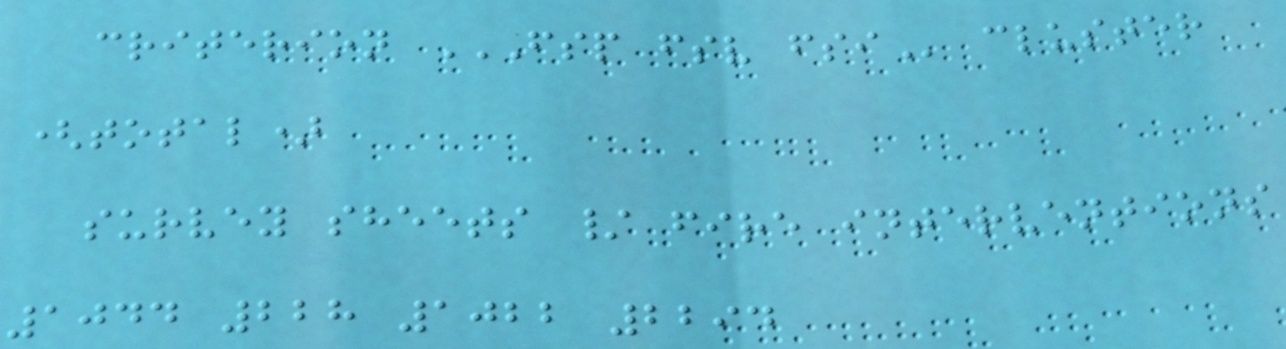criterion FSP FSV FSI cluster
(total)
survey sheets / fire interventions
1044 228 1022 2294
